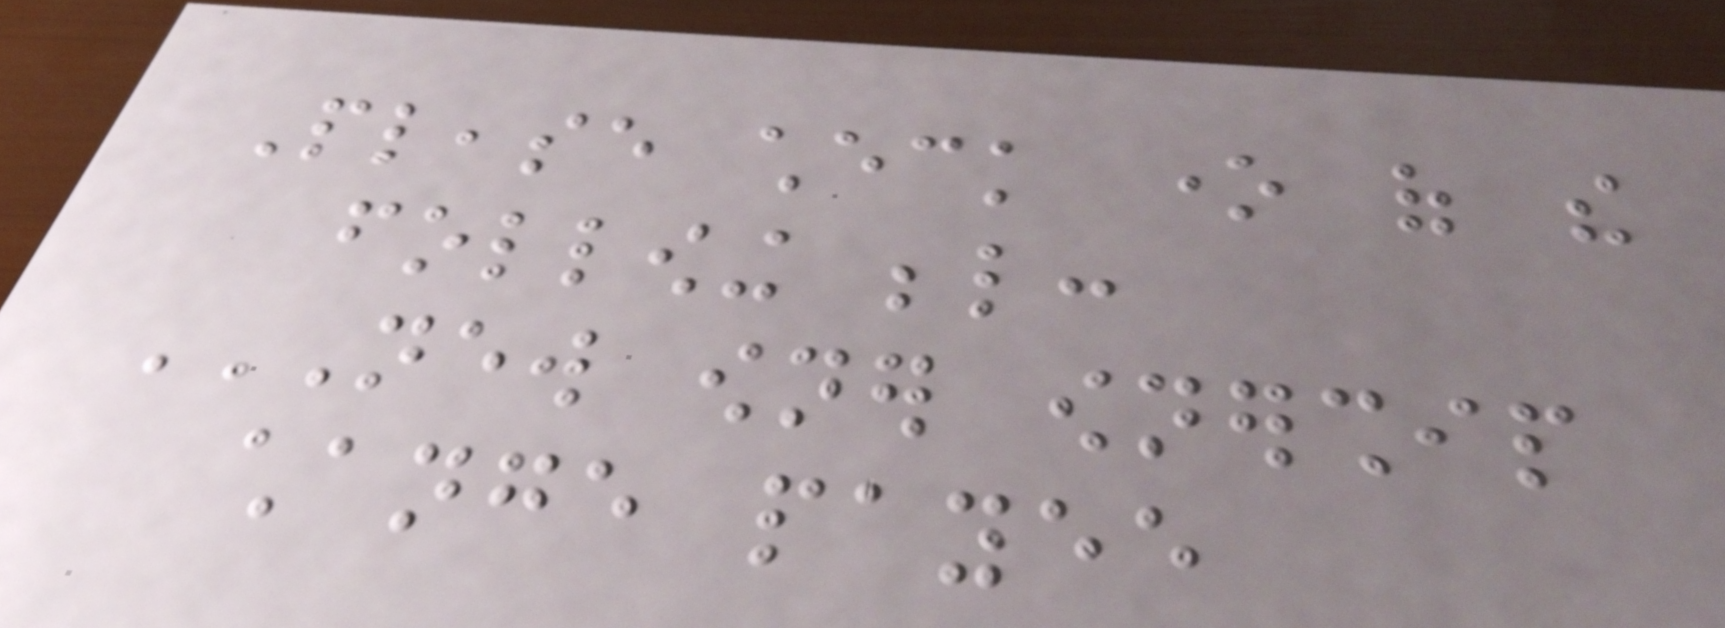Please check one of the
following below:
NEW OWNER OWNERSHIP
CHANGE PAYEE
